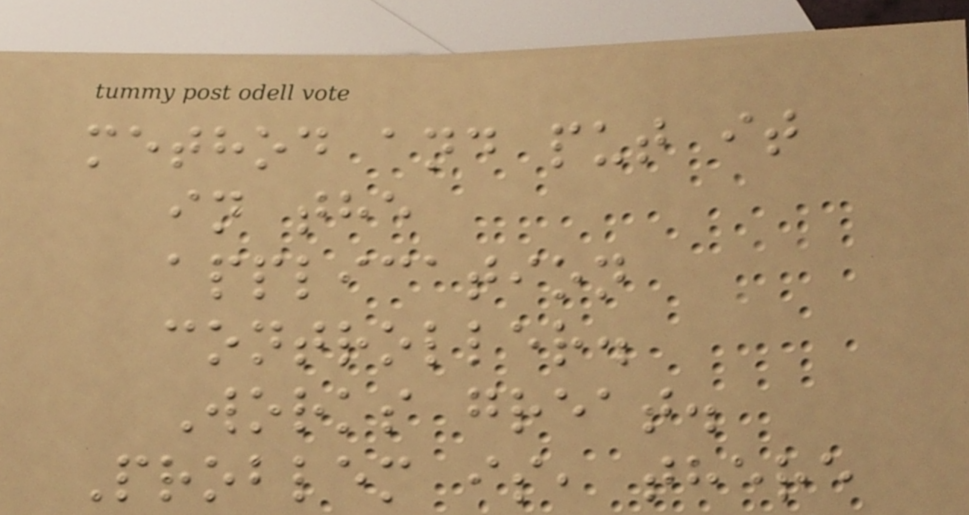method and put it
in the
application
controller.
Works great.
Problem is, there
